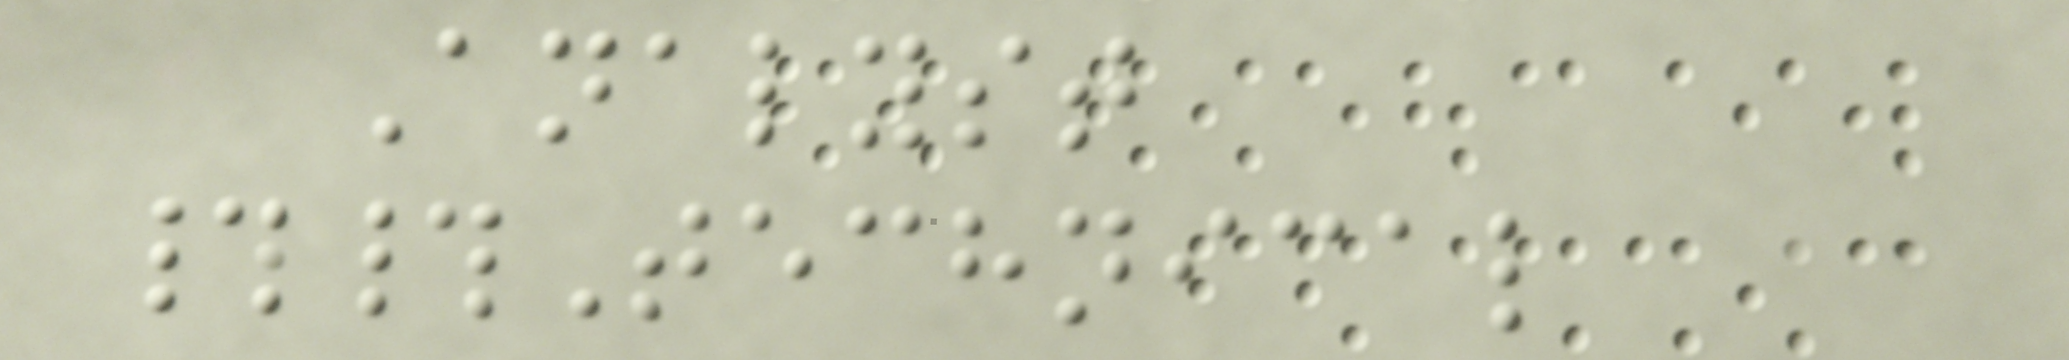Analyst
##Technical
